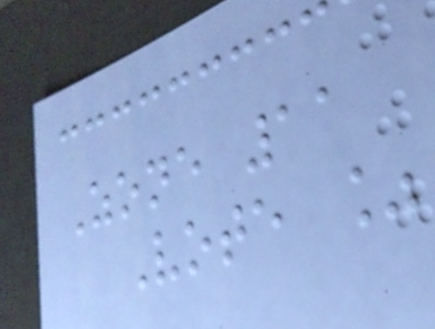Zone 11
Vote %
